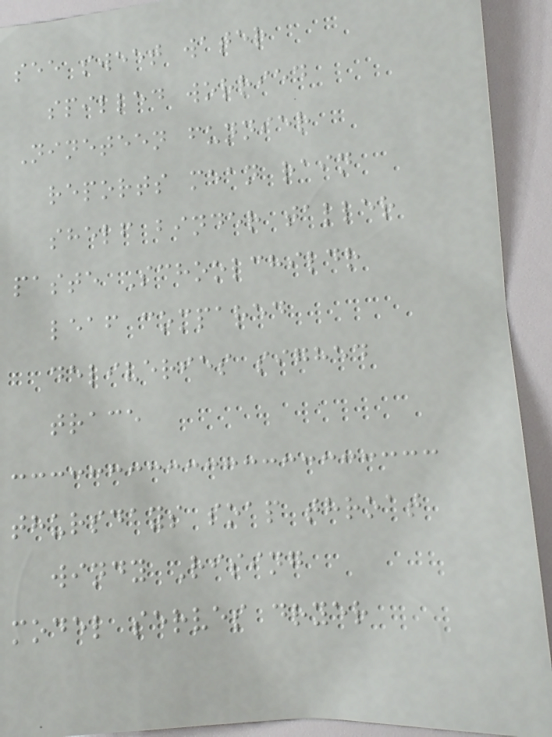see sweet water
spilled worried
Nineteen funnier
reports mean rain
shelf binder taller
paste Schoolchildr
leaf compared
deliveries sighed
trace
thursdays soap throat
windy Rising
model serves dryer
